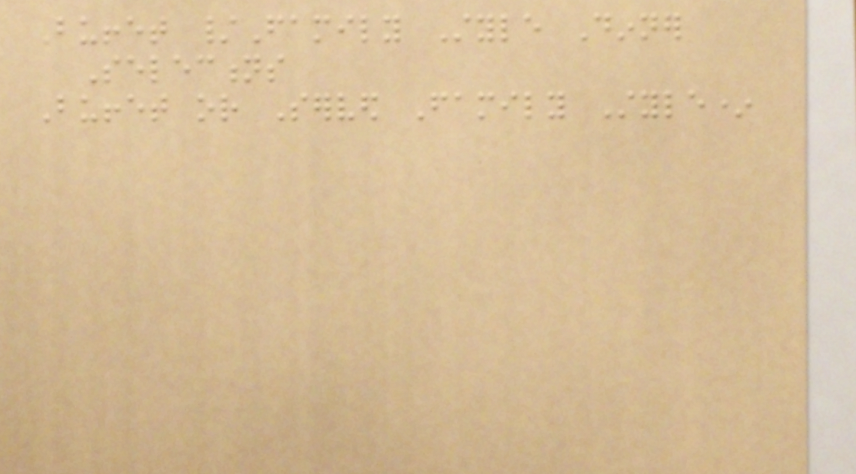Buffet /Family Style Dinner
Selections
Buffet or Served Family Style*
